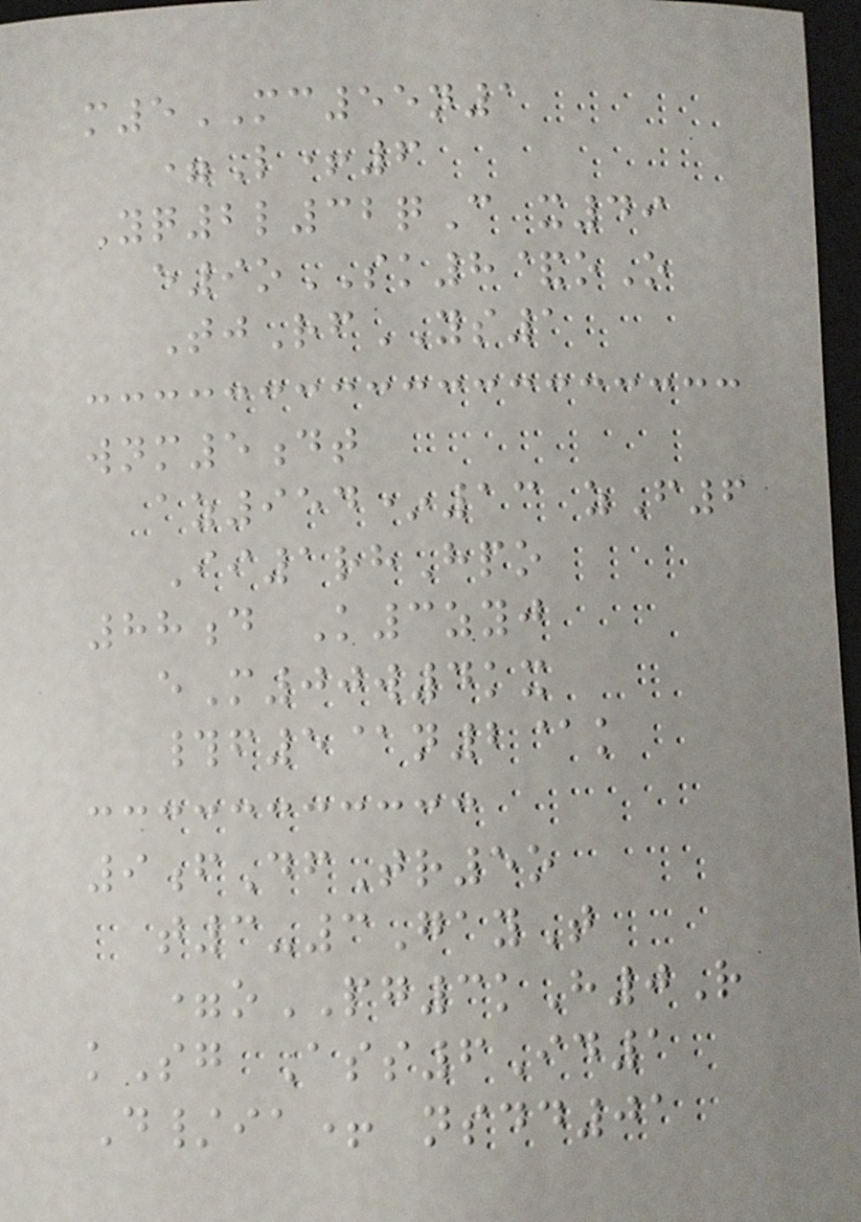m5MC55n1
=L+6
Yq2l32qC x49
e9oSK8&oO
TjRfYS1
wnm5dt
az954*13 zF6
Ii1rhHpo
88d K3zyj
eM00w4kx
#f5@n2@k
9fDfTr5o
t3-3GayT
=oPG3kH0R
kSg Ass6Id1
D/ia+ nsdd01
